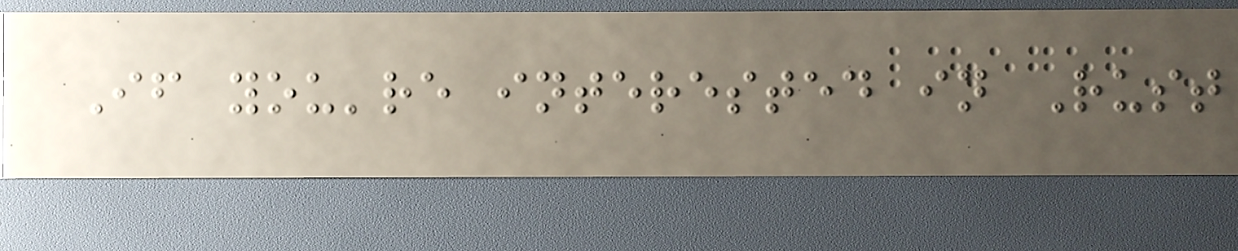If you're interested in Rust
